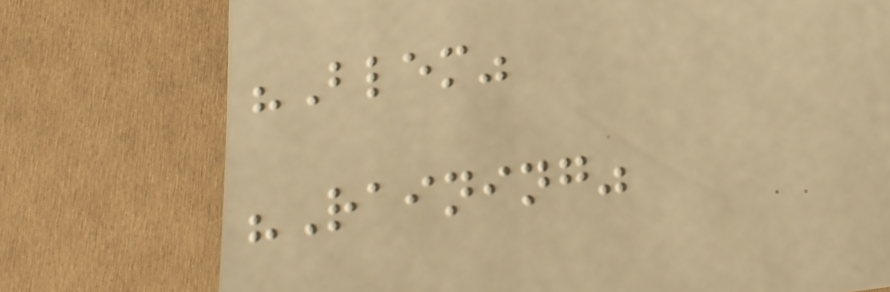"Blem"
"Raining"
